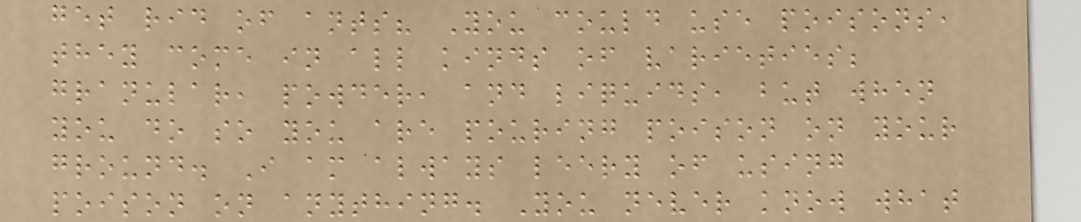get rid of ants? You could use poisons,
they come in all kinds of varieties;
granular, powder, and liquids, but when
you do so you are pouring poison on your
ground. I am always leery of using
poison on anything. You never know what
